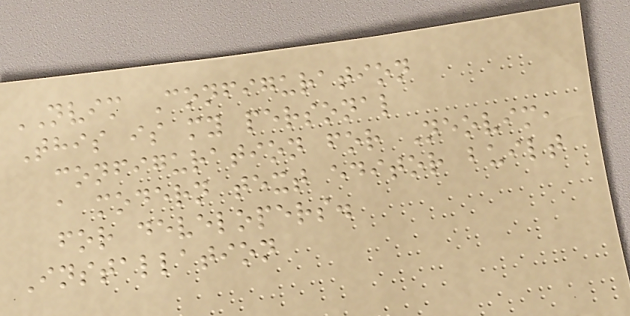NVIM Configuration
This is my personal
configuration for Neovim,
a modern text editor built
for developers.
Installation
